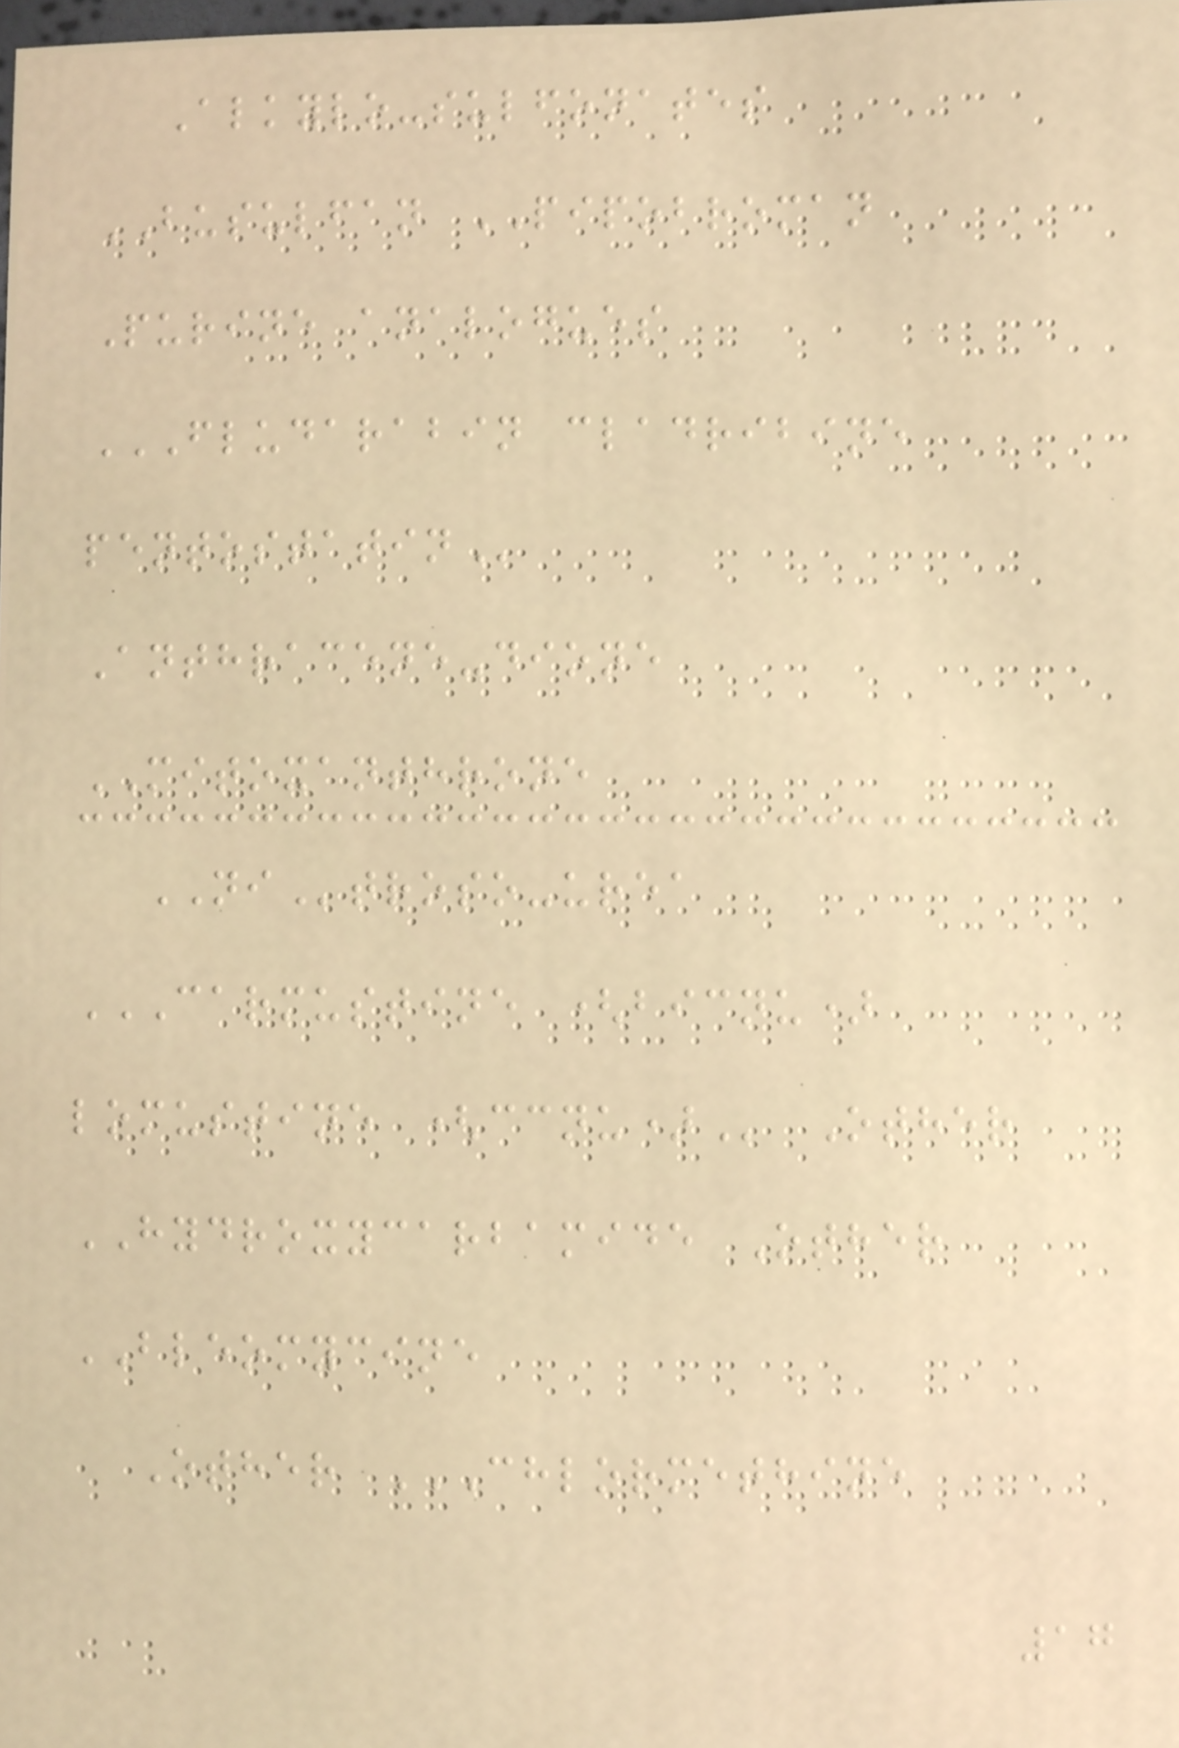Alkylo-sulfonates
BUSULFAN PIPOBROMAN
Purine analogues
FLUDARABIN CLADRIBINE
PENTOSTATIN
Anthracene-dione
MITOXANTHRONE
NItroso-urea
CARMUSTINE (BICNU)
LOMUSTINE (CCNU) Other
HYDROXYCARBAMIDE Other
BLEOMYCINE
Other CHLORMETHINE
17
